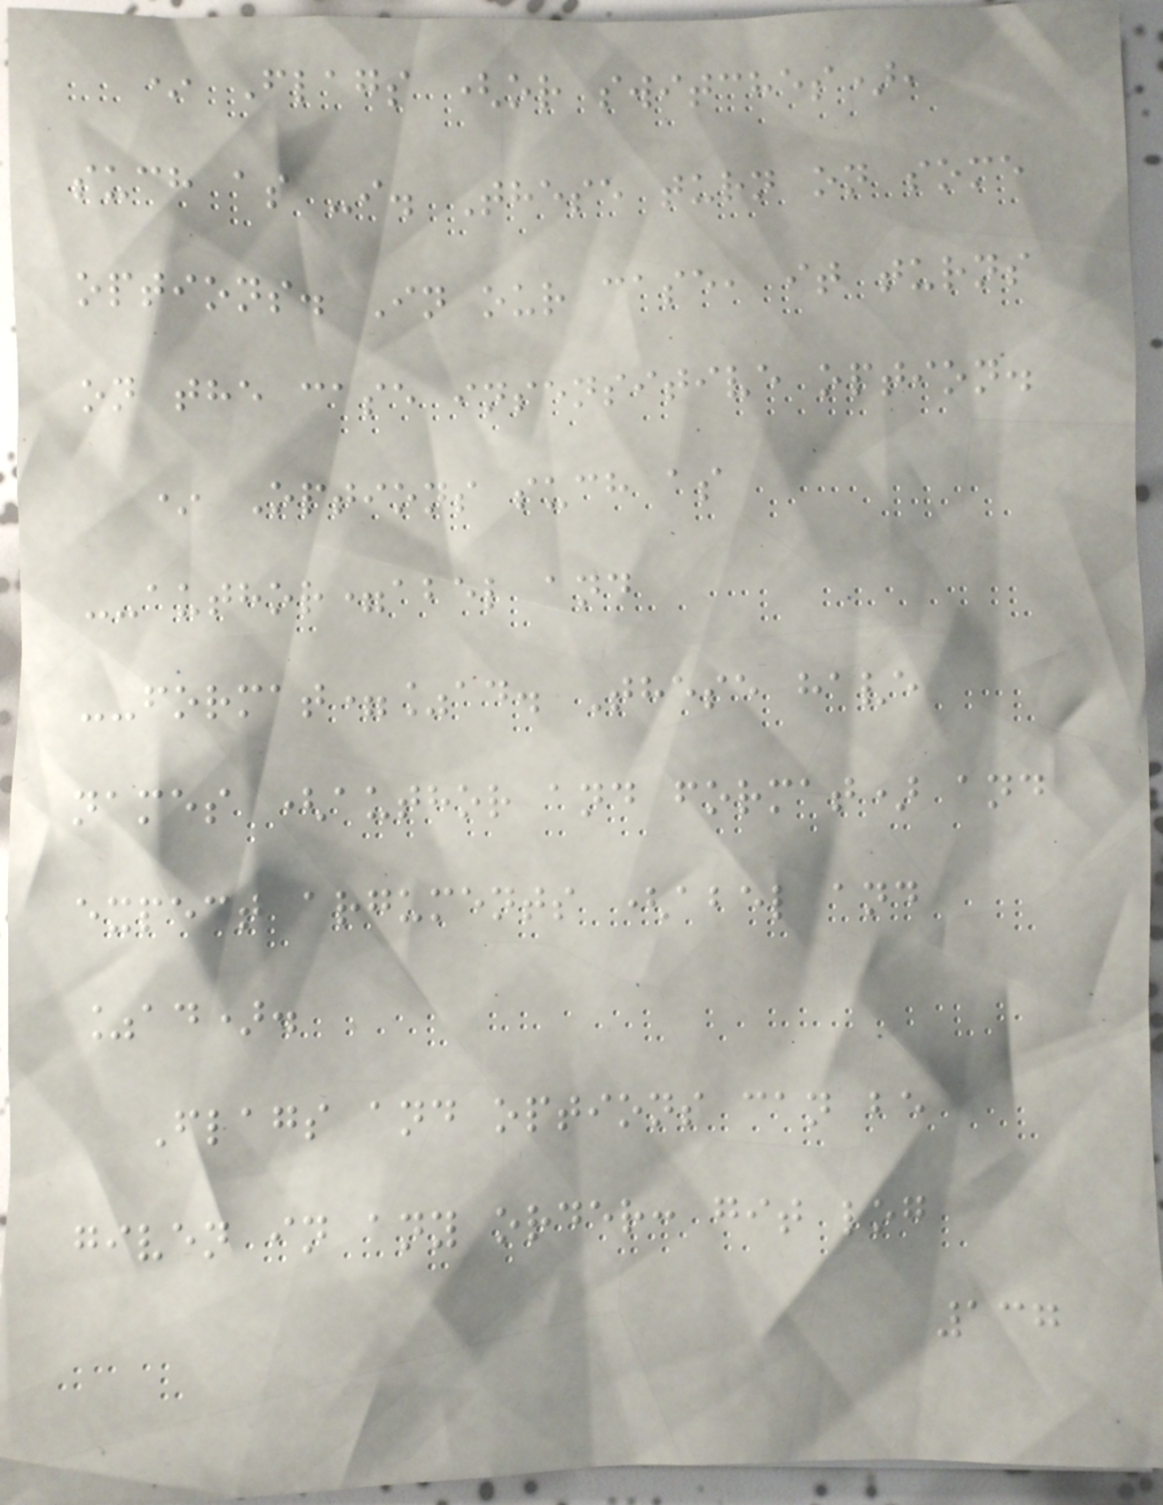* Flags (or switches),
such as -i. These turn on some
options. In our case, it turns
on the case insensitive option.
* Options such as
--author=abel and
--format=%ad. These have
names (author and format) and
expect arguments (abel and
%ad).
Flags and options can be
given in any order: git log
137
